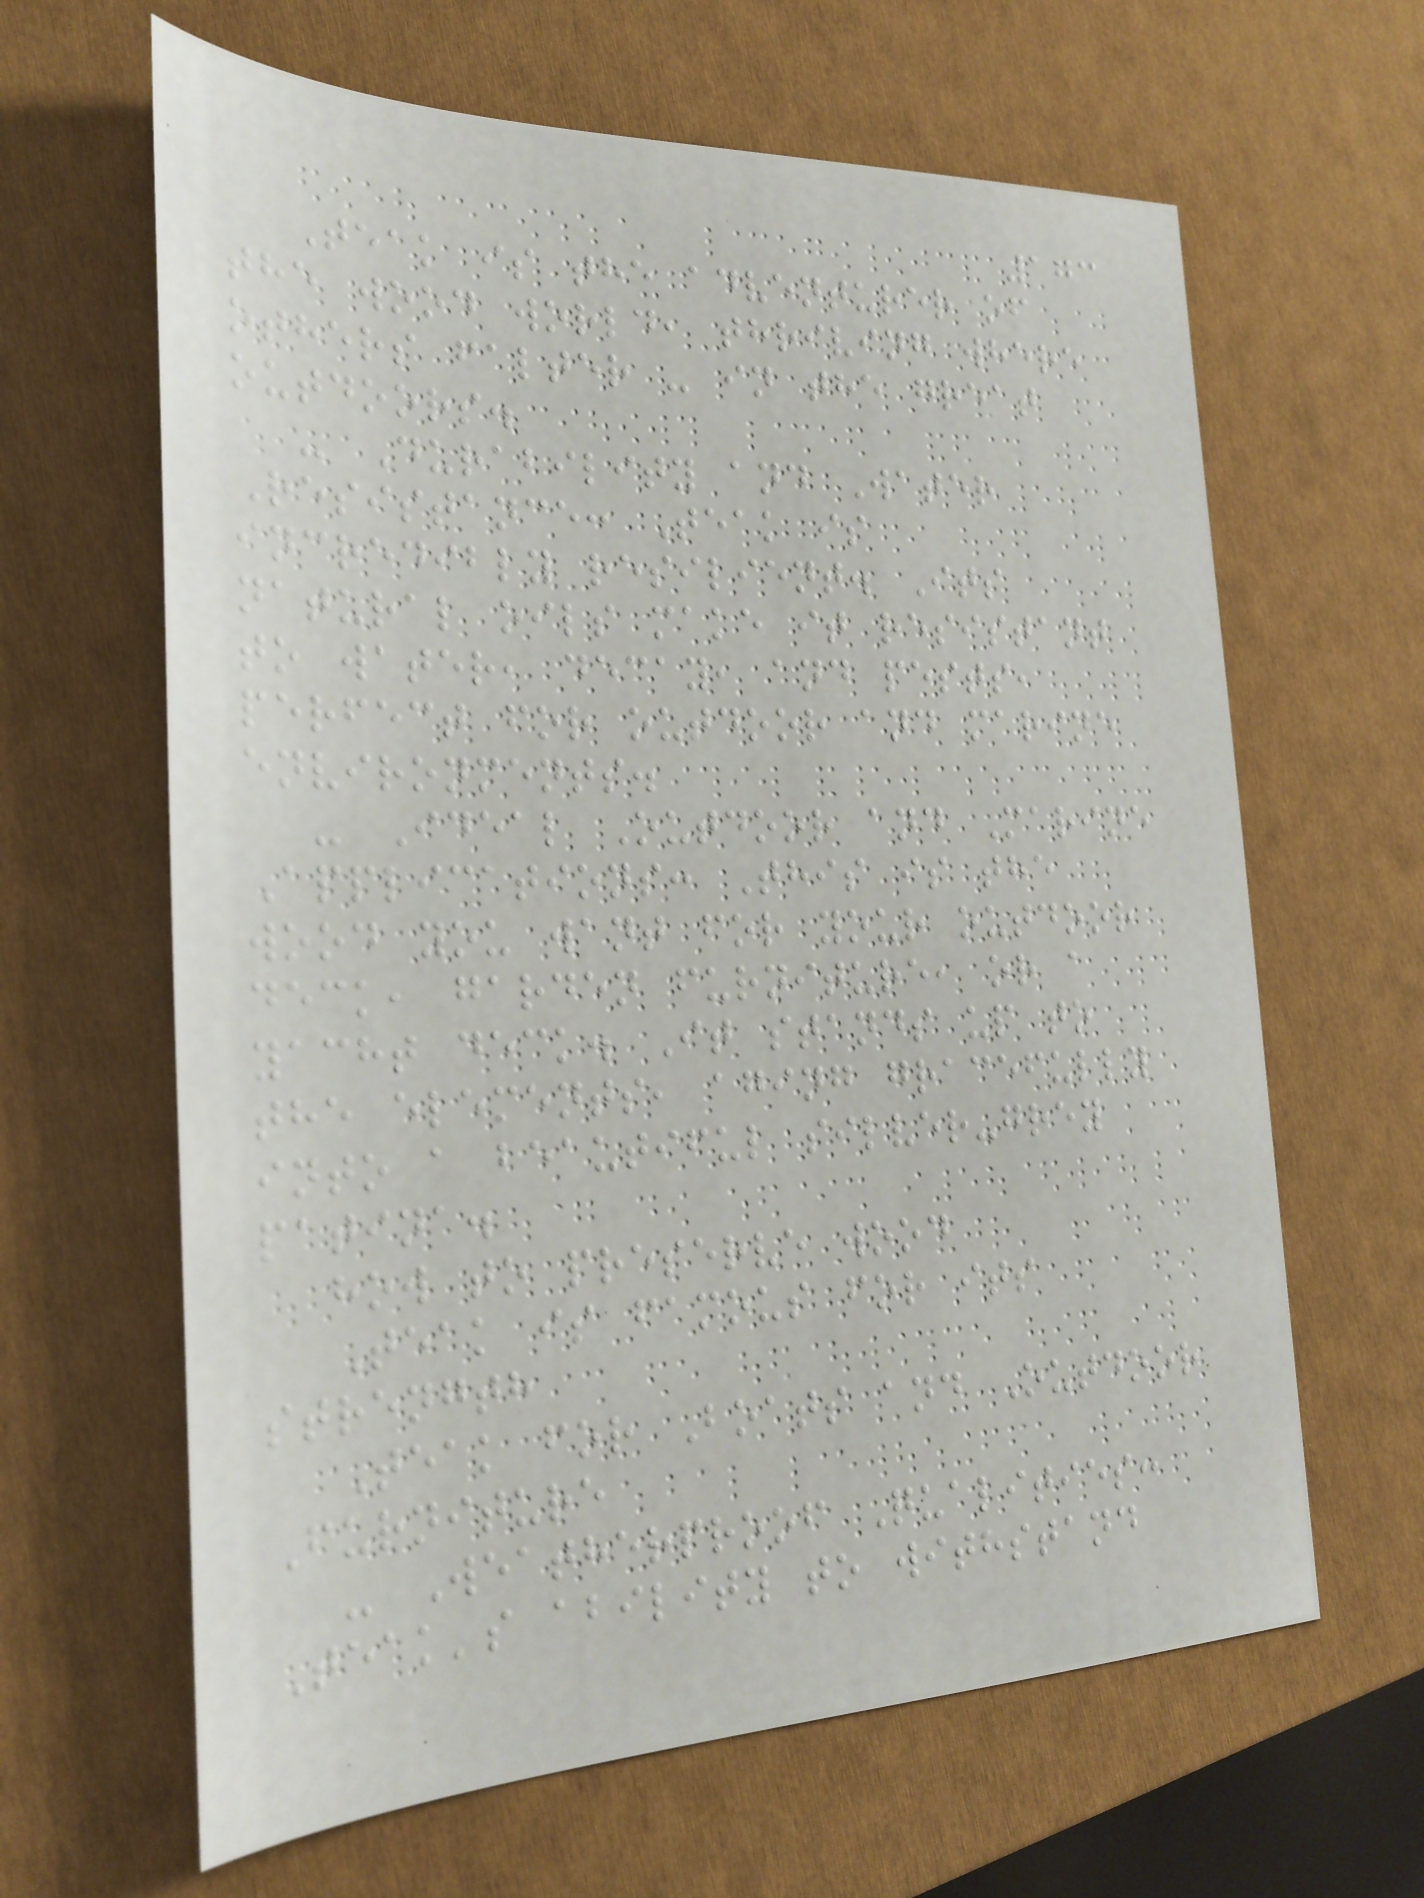173
Teak is the adventurer of
the wood world, thriving where
others falter - in the great
outdoors.
- Durability and Water
Resistance: Teak is
incredibly resilient. Its
natural oils make it resistant
to water, decay, and pests,
perfect for outdoor and marine
environments.
- Ideal Outdoor and Marine
Applications: This is the
wood you want for your outdoor
deck, garden furniture, or a
yacht deck. It stands up to
the elements, aging gracefully
into a beautiful silver-grey
patina.
how to preserve wood
Teak is famous for its
strength
Teak for Boats and Outdoor
Furniture
- Weatherproof Qualities:
Teak's ability to withstand
